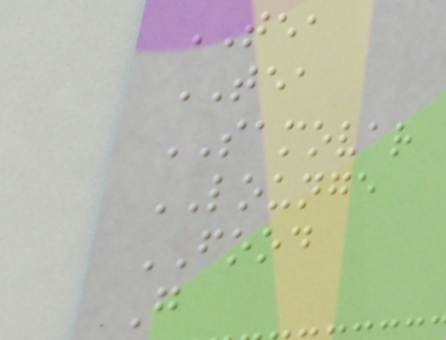TEA
TEA
SAMOVAR
LOUNGE
FOOD
G
